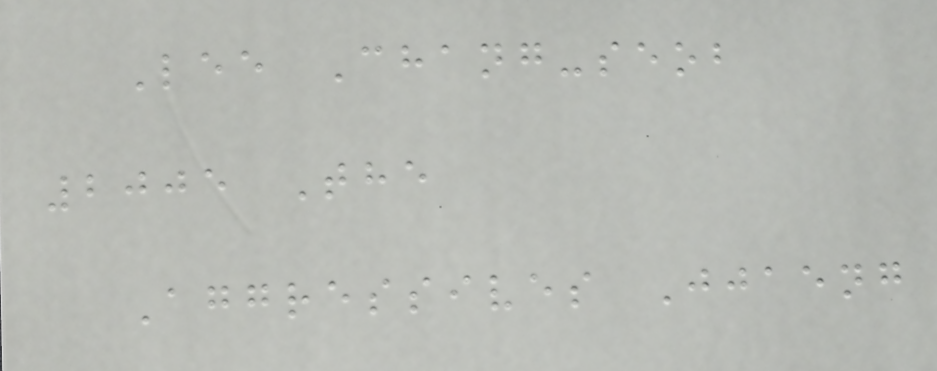Lee Chang-seob
2005 The
Aggressives Jjaeng
